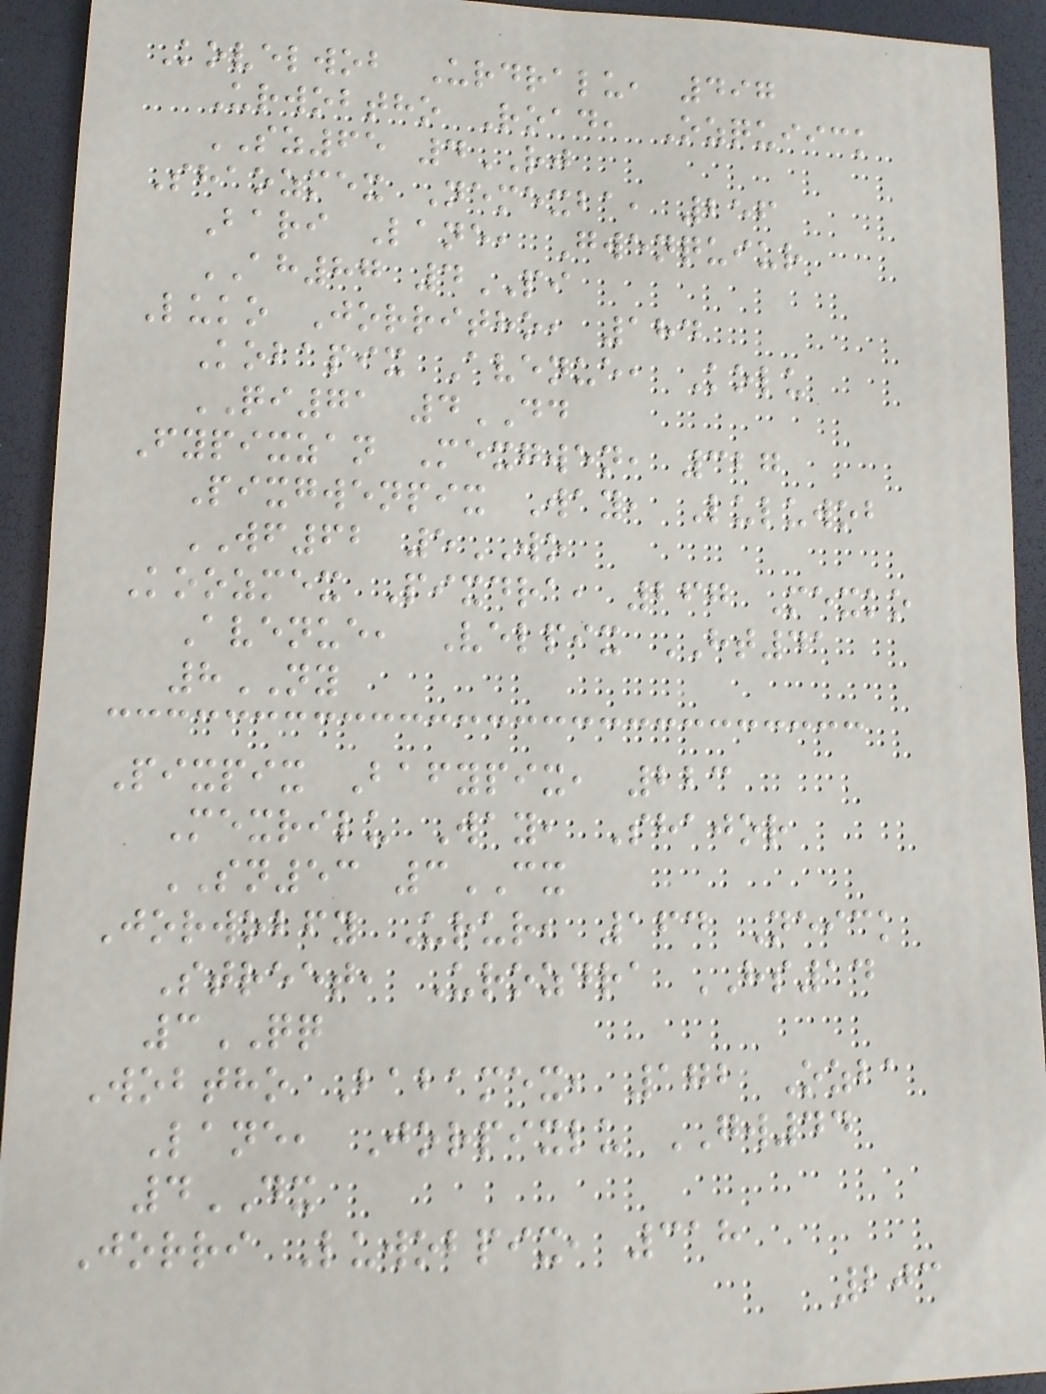Kovelwob Urdralu, 497
Urwobtho Road, Ozquiick
SZ65 4RJ
Shaozmex Nemexba, 256
Bari Lane, Gwenquiur
AH87 4PI
Luko Jorritho, 184
Kobapix Avenue, Kolu
QI71 4DD
Fypixzan Mexgwen, 327
Pixgwenpix Way, Luluwob
WF62 5WO
Koozmex Pixdra, 267 Mexko
Avenue, Velpix HT41
8NY
Pixpix Bafypix, 223
Mexrilu Way, Shajor
SN53 3CX
Jorwobfy Urur, 164 Neick
Street, Urozdra HS14
3QQ
Wobtho Babamex, 172 Ozba
Lane, Jorpixlu GW44
4DX
Jorri Luwobpix, 318
203
